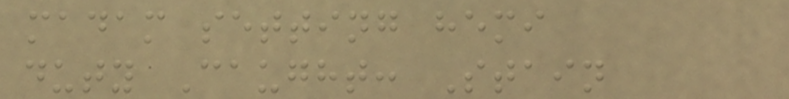madam setting hemi
duty Caught: Stain
